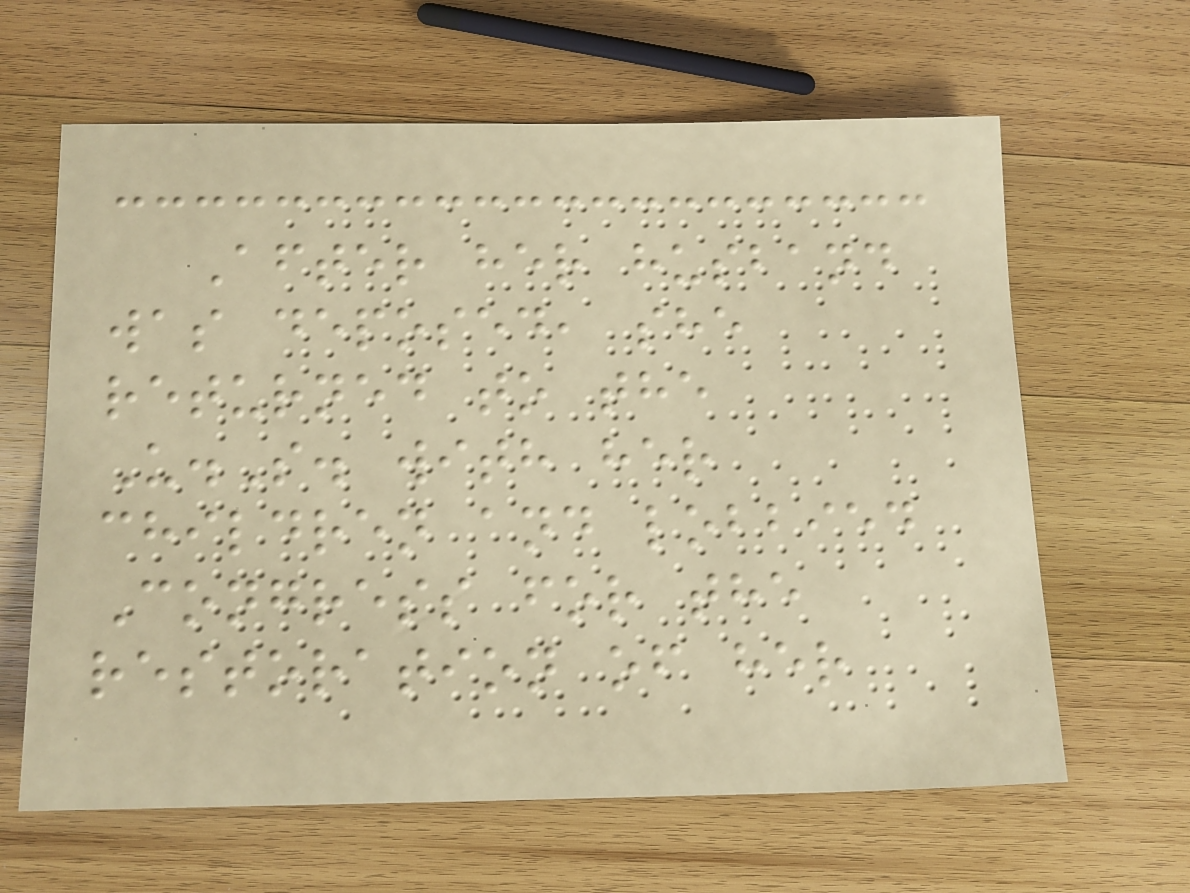After her husband
was deposed, she
returned to the
U.S. with her
children and lobbied
Congress for the
restoration of her
